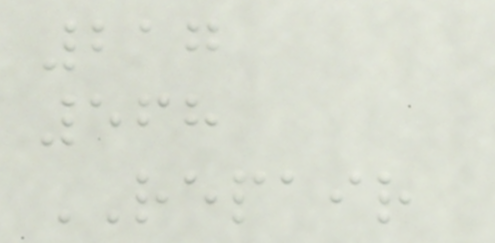217
568
REPAIR
